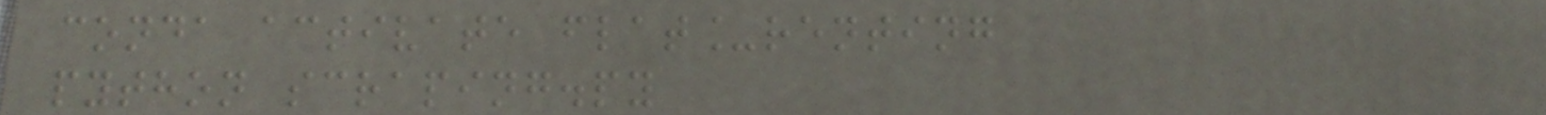conda activate flat_renting
python scraping.py
